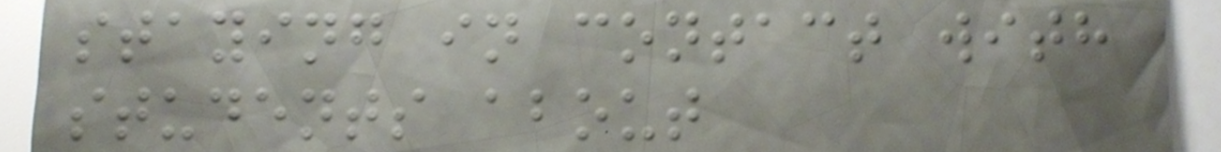staying in contact with
students about
